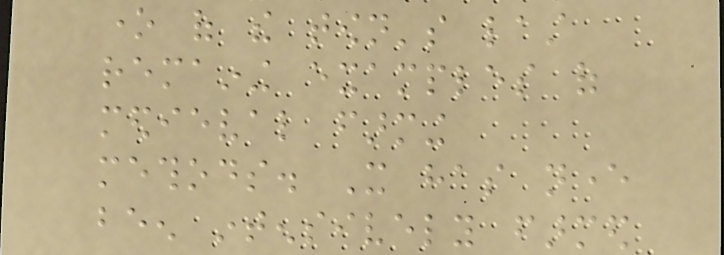one of the town's last
remaining examples of
medieval farming
methods. It has never
been intensively farmed
